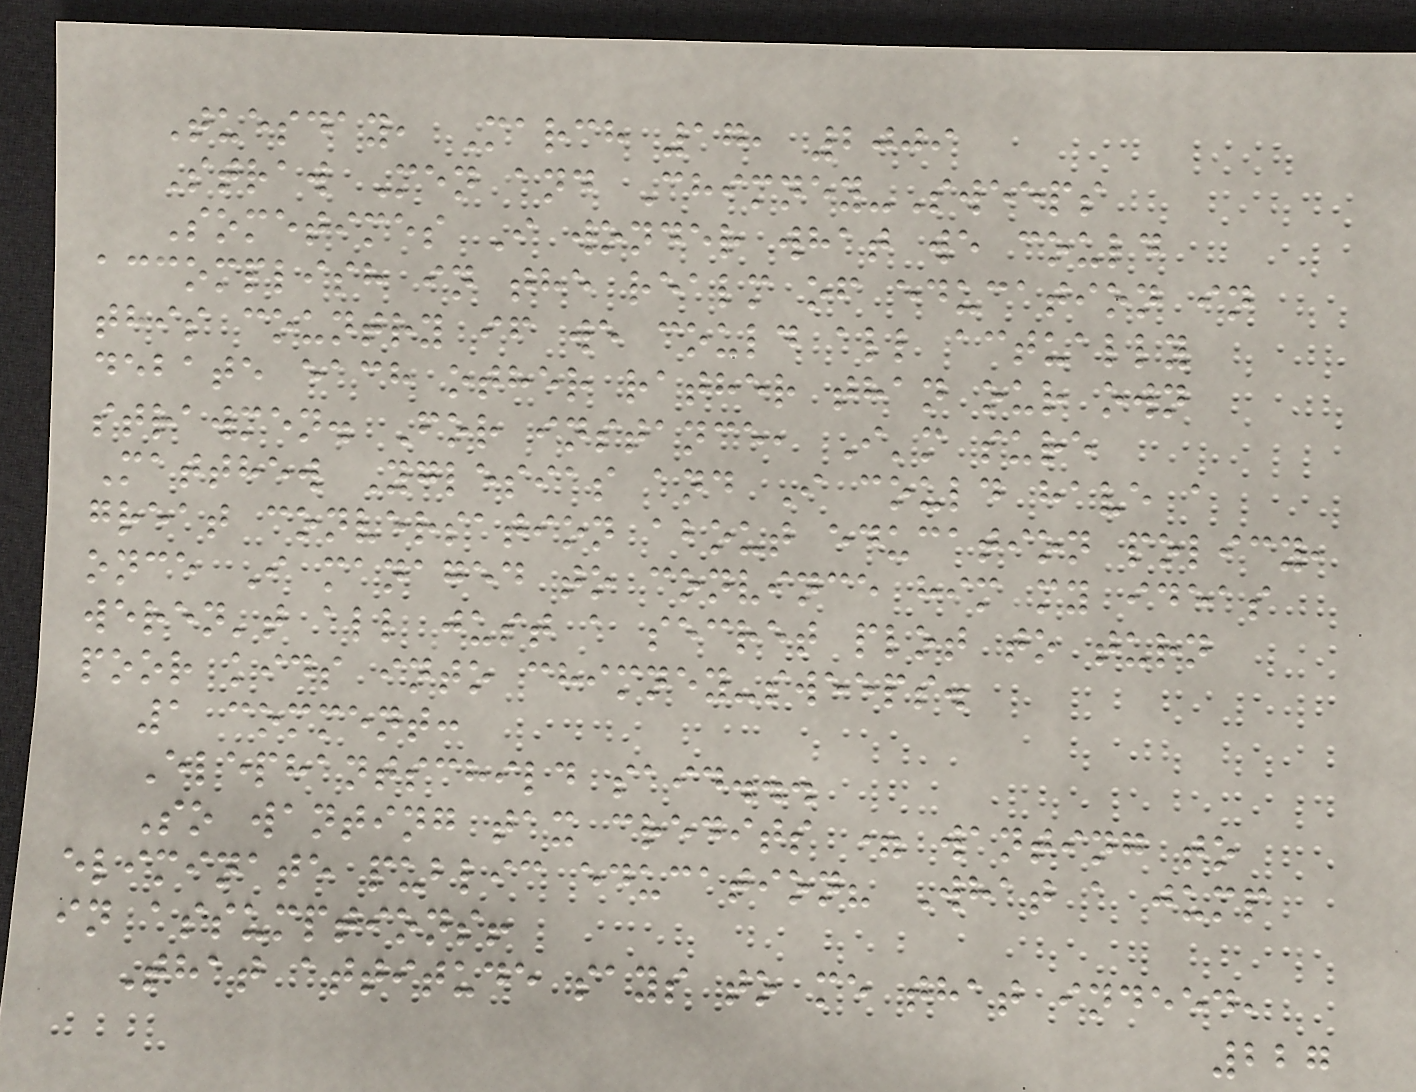Tuesday, March 17, 2009
Straw Men and Chimney-Sweeps
Sometimes I wonder what we could
accomplish in the realm of education in
this country if we could all actually
debate each other rather than our own
strawmen. For instance, I'm sure
Matthew Yglesias and I could have a
great conversation about education policy,
once I managed to convince him my ideas
weren't all just a secret plot to turn
poor kids into chimney-sweeps.
1 comment:
Elephantschild said...
So wanting tax credits = wanting to
eliminate public education? What a jump
in assumptions!
That attitude says to me that indeed,
227
